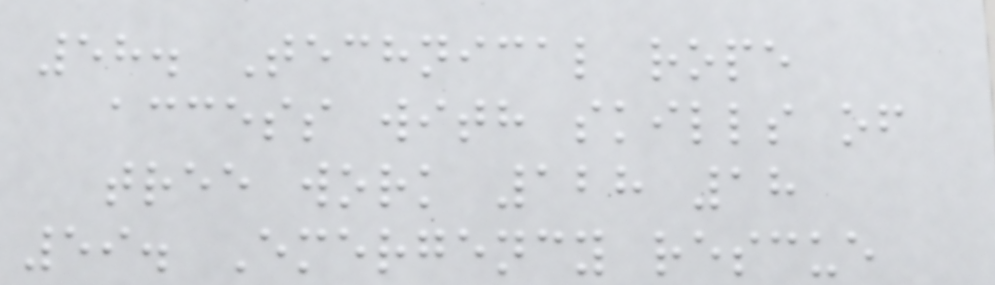58. Technical rope
access with skills of
tree work 128 18
59. Emergency rescue
